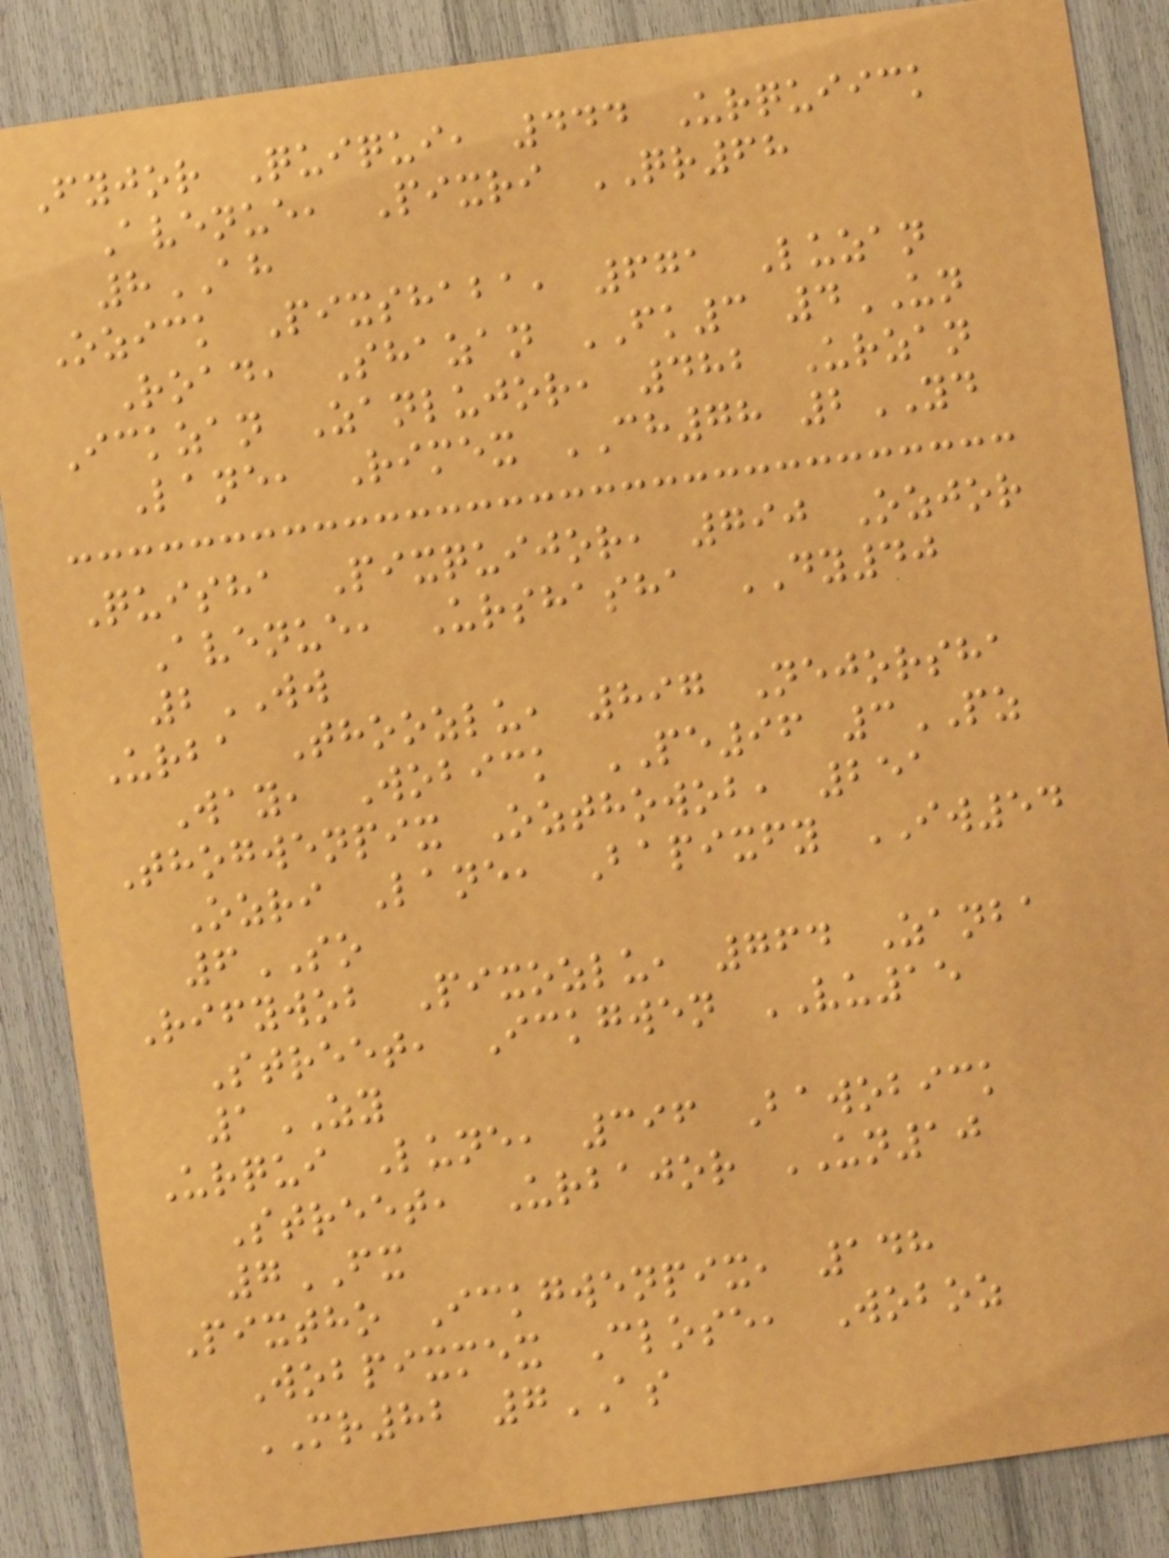Fyjor Quiqui, 444 Urquiick
Avenue, Pixri QR68
8AH
Ozick Pixshaba, 671 Luzan
Road, Shazan FK3 4UN
Ickzan Zanlujor, 482 Urzan
Lane, Rimex CH78 2YD
Quisha Pixquijor, 790 Ozjor
Avenue, Urshasha DY40
2WW
Urba Thoozlu, 897 Nejorsha
Way, Wobick PE96 3PZ
Thogwenpix Ozthowob, 251
Ozri Lane, Bapixfy IW54
6SO
Rifywob Pixozlu, 764 Zanba
Street, Ickgwen VU15
1ZY
Urqui Lune, 396 Bawobick
Street, Urbajor UN10
7FX
Pixtho Ickgwenpix, 148
Wobpixmex Close, Woboz
MR82 7AS
